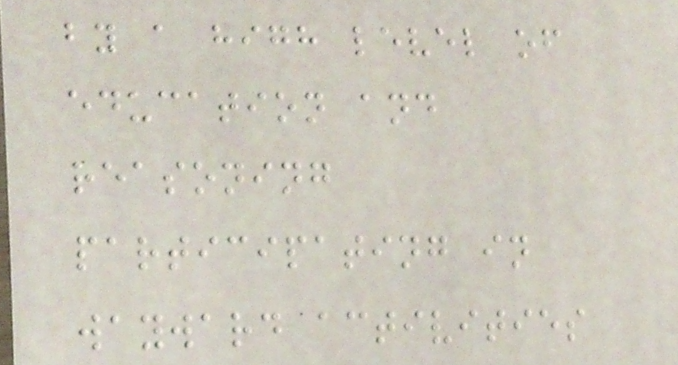by a high level of
education and
reasoning
participating in
wayward activities
